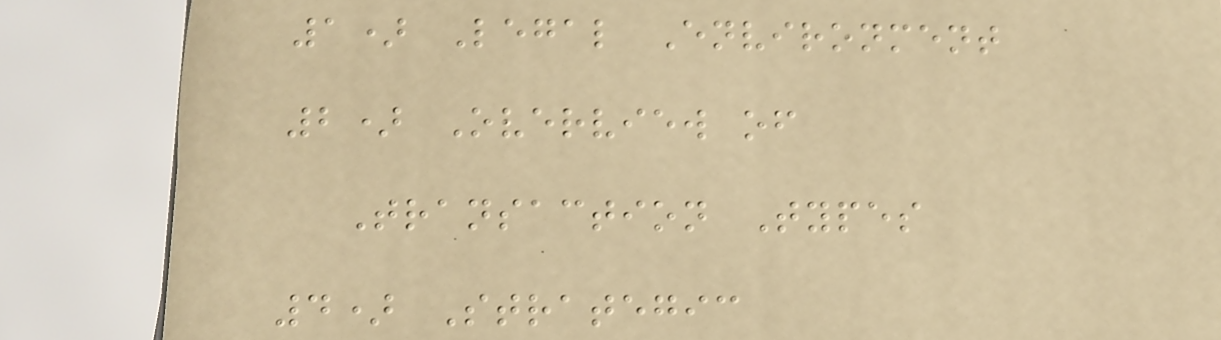1) Legal Environment
2) Overview of
Transaction Types
4) Strategic
